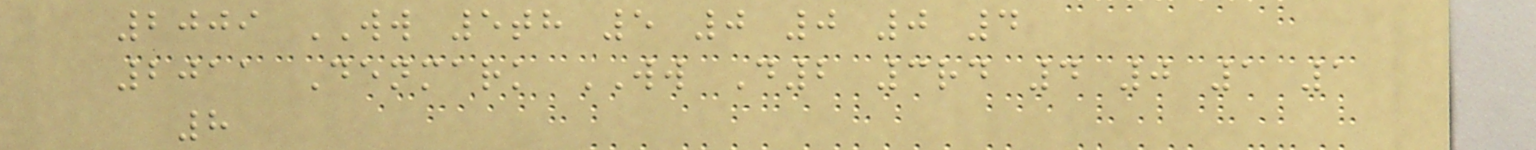2009 WW 5th 5 0 0 0 4
2011 Denmark WW D2 3rd 4 0 1 1
8
